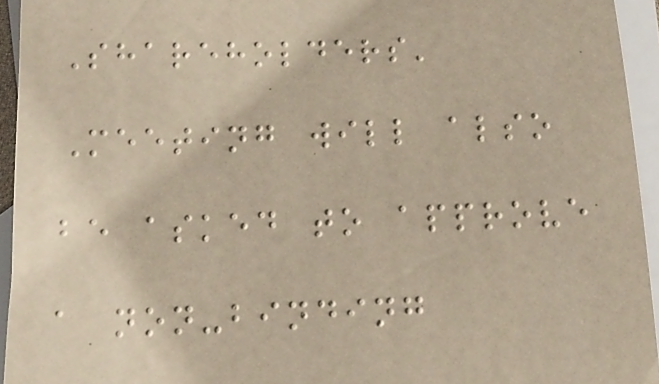Shareholders'
Meeting will also
be asked to approve
a non-binding
